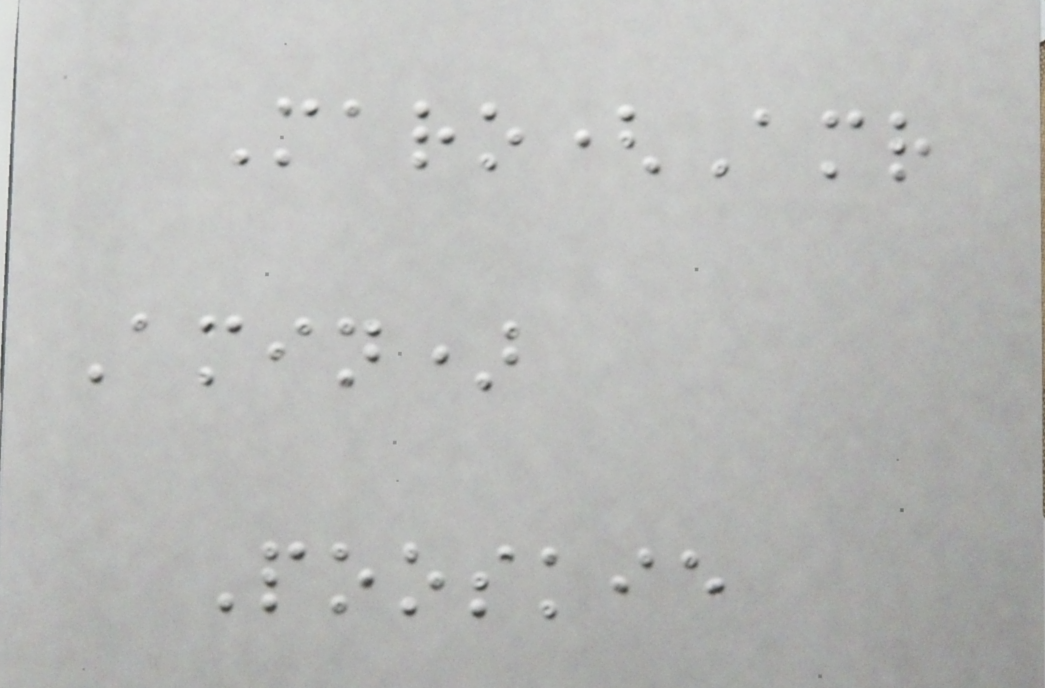Maro(Amr
Amin)
Pooskie
